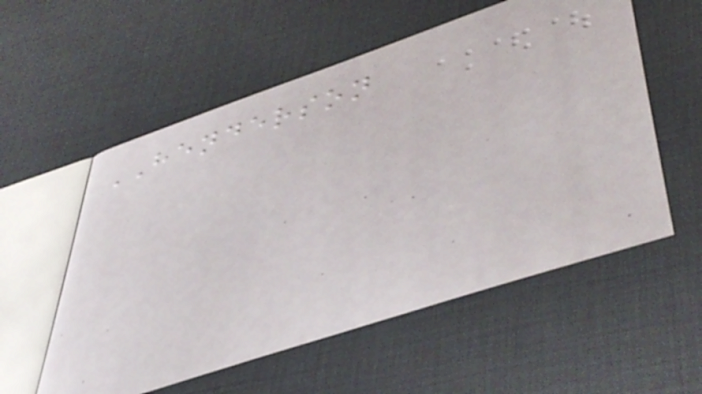HENDERSON
